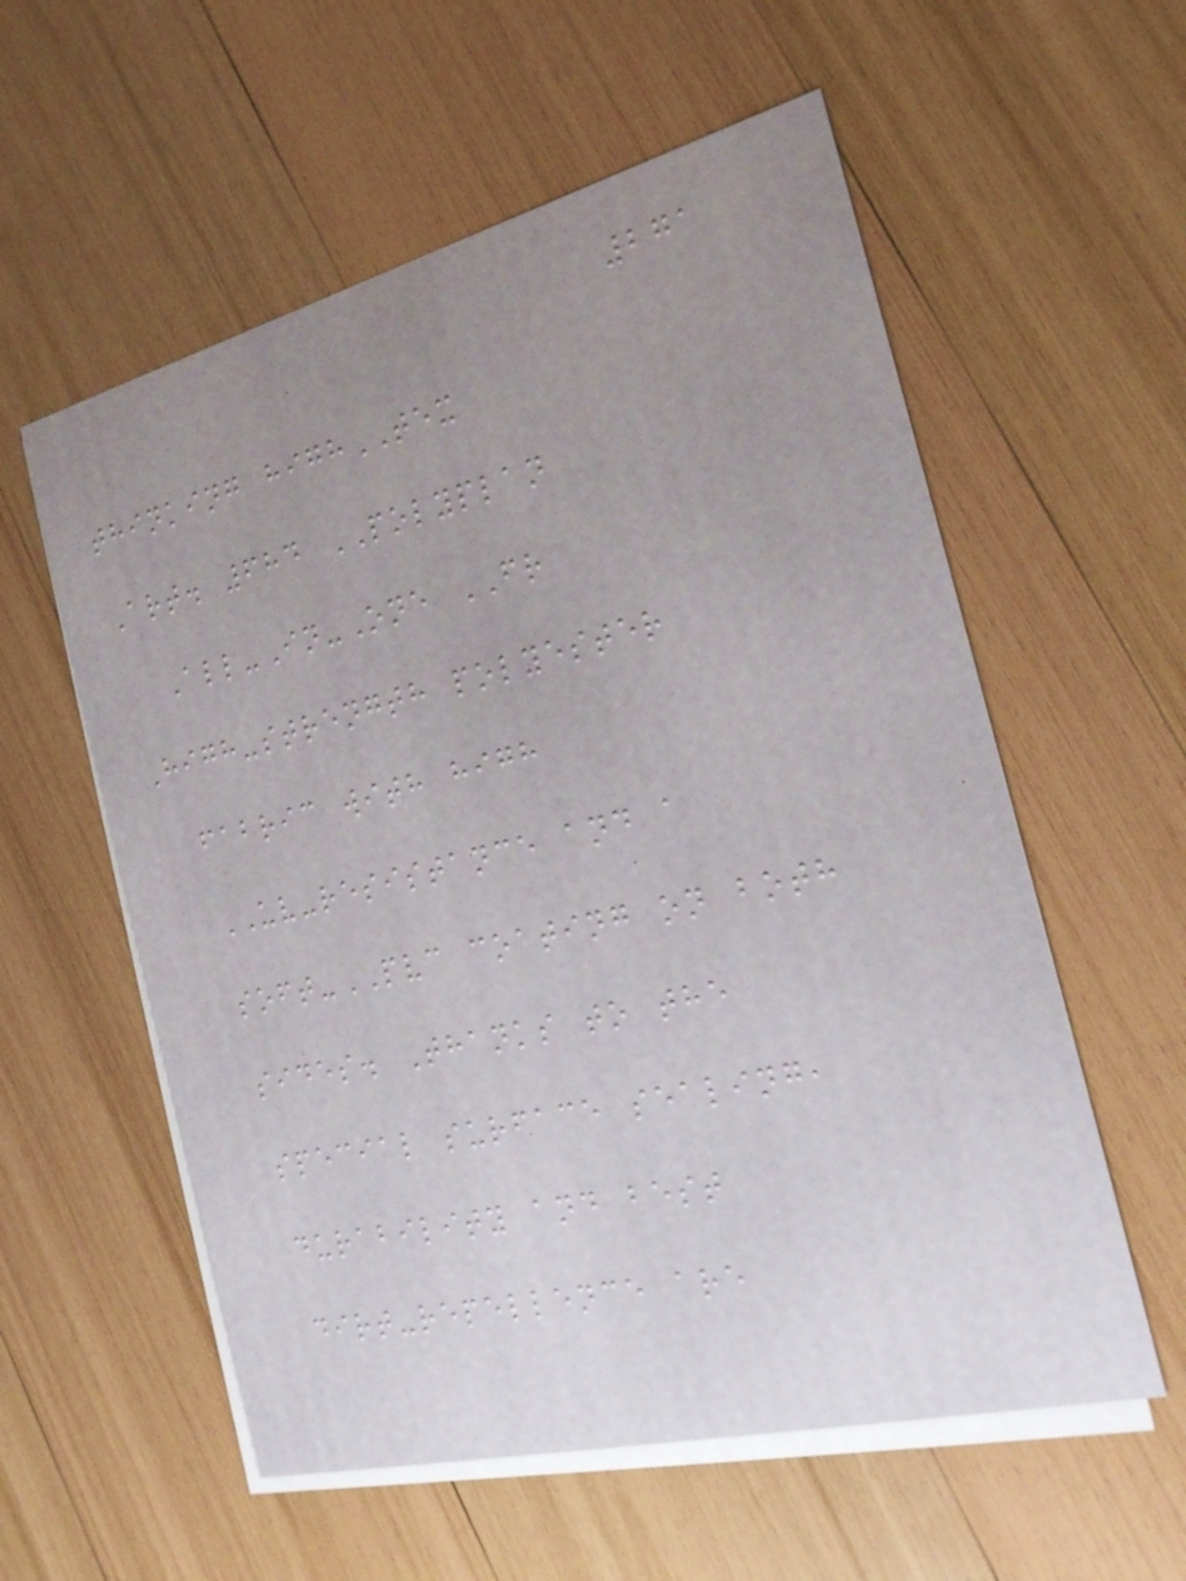271
thinking highTEX
Art. 684 POLYPLAN
All-In-One FR
High-strength polyester
fabric with high
UV-resistance and a
soft-PVC coating on both
sides. Thanks to the
special surface sealing,
durability and best
dirt-repellence are
